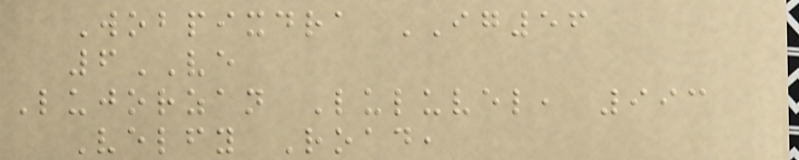Wobpixdra IG56
6VE
Lujorzan Luluvel, 993
Velfy Road,
